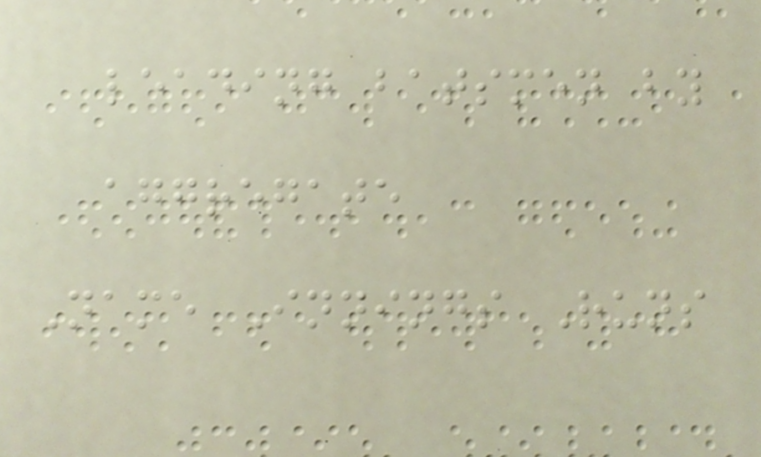leading batsmen by
aggregate
Name Innings Runs
